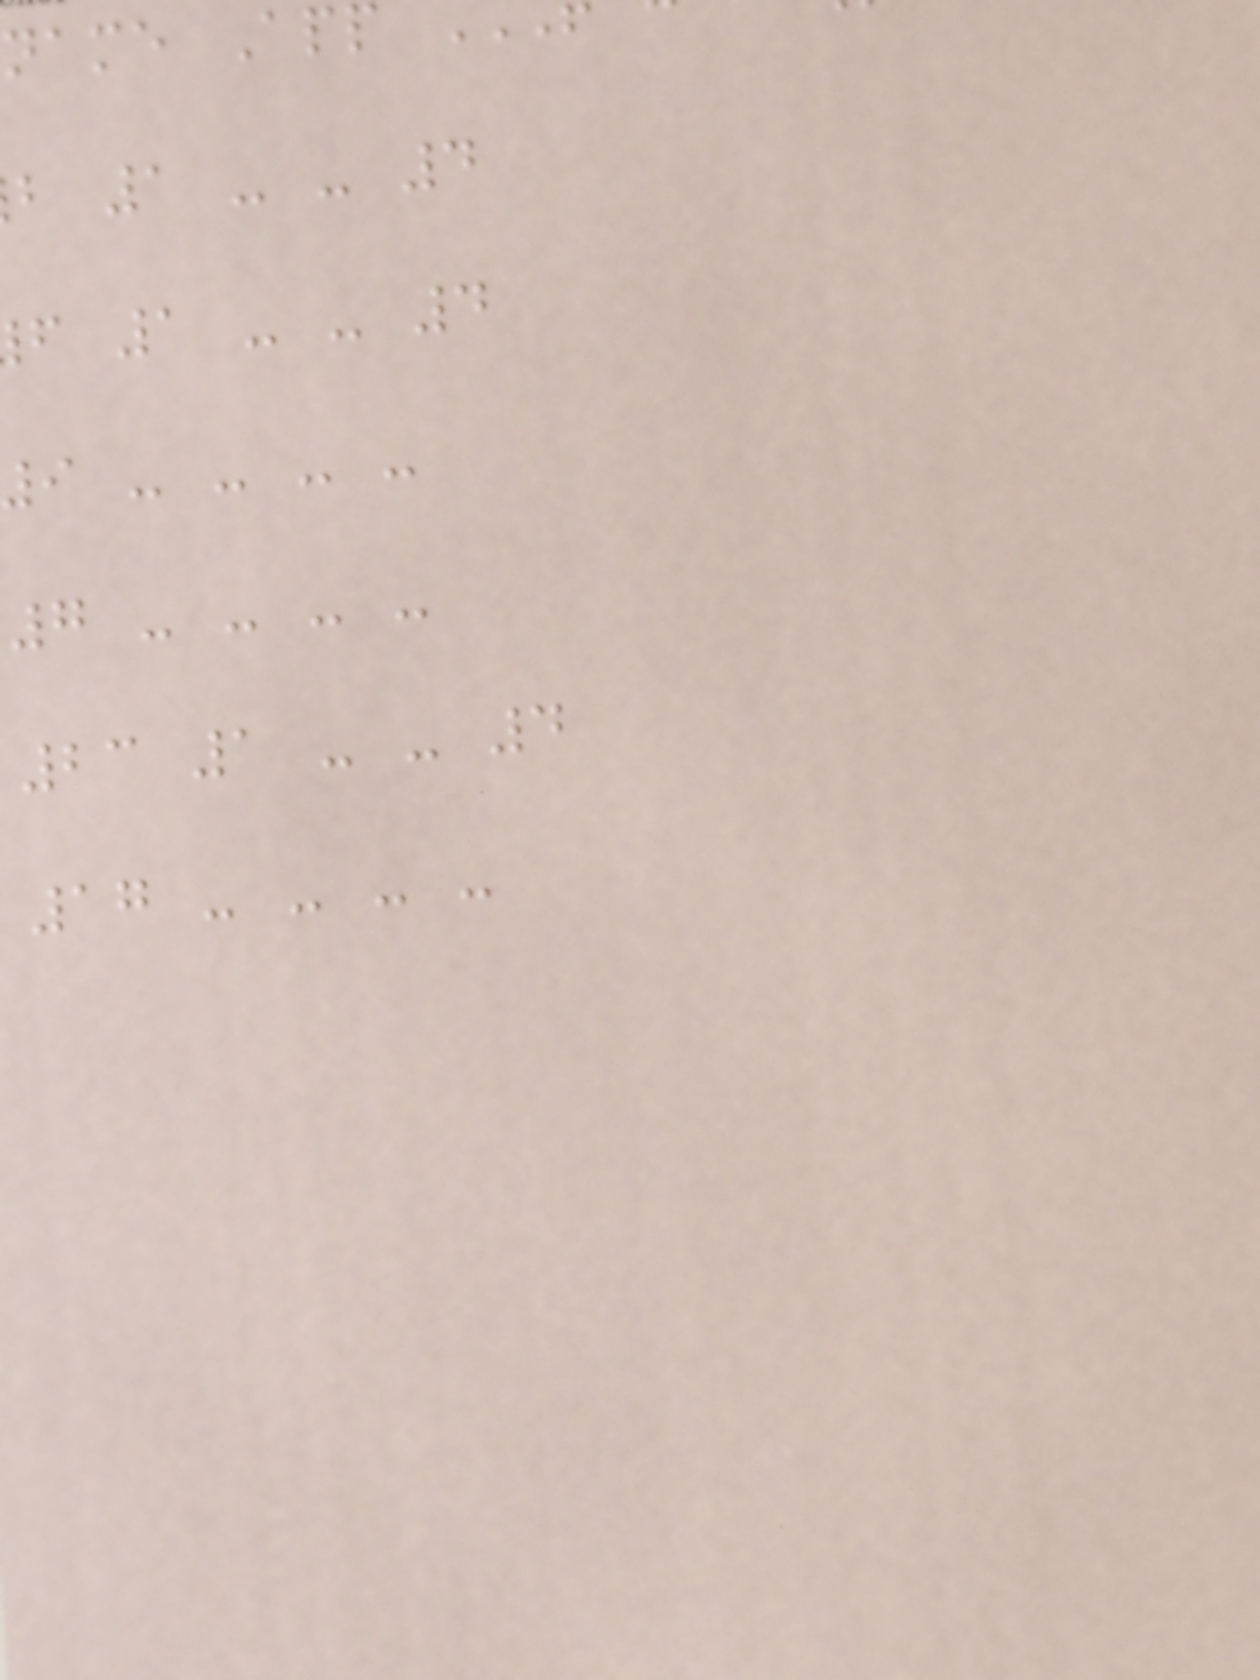name App
b 1 - - 4
f 1 - - 4
i - - - -
7 - - - -
23 1 - - 4
17 - - - -
